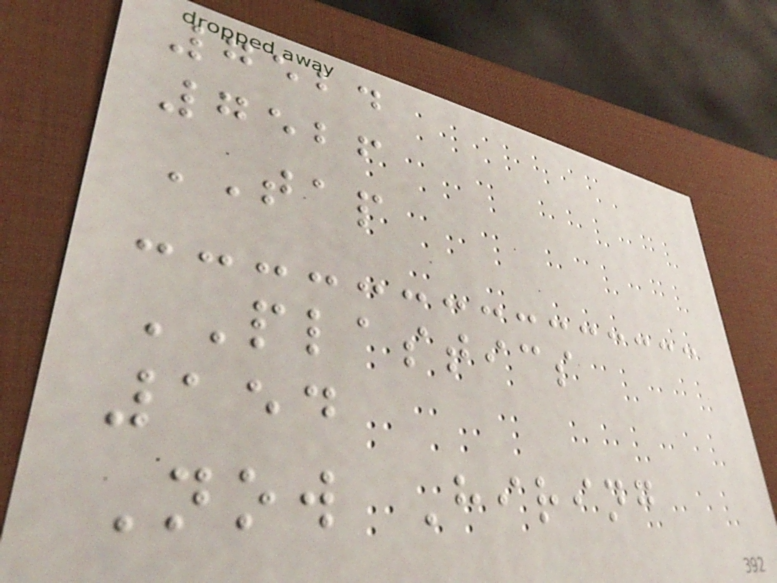7524
7526
TAP
PLASTICS
154
Now Hiring
